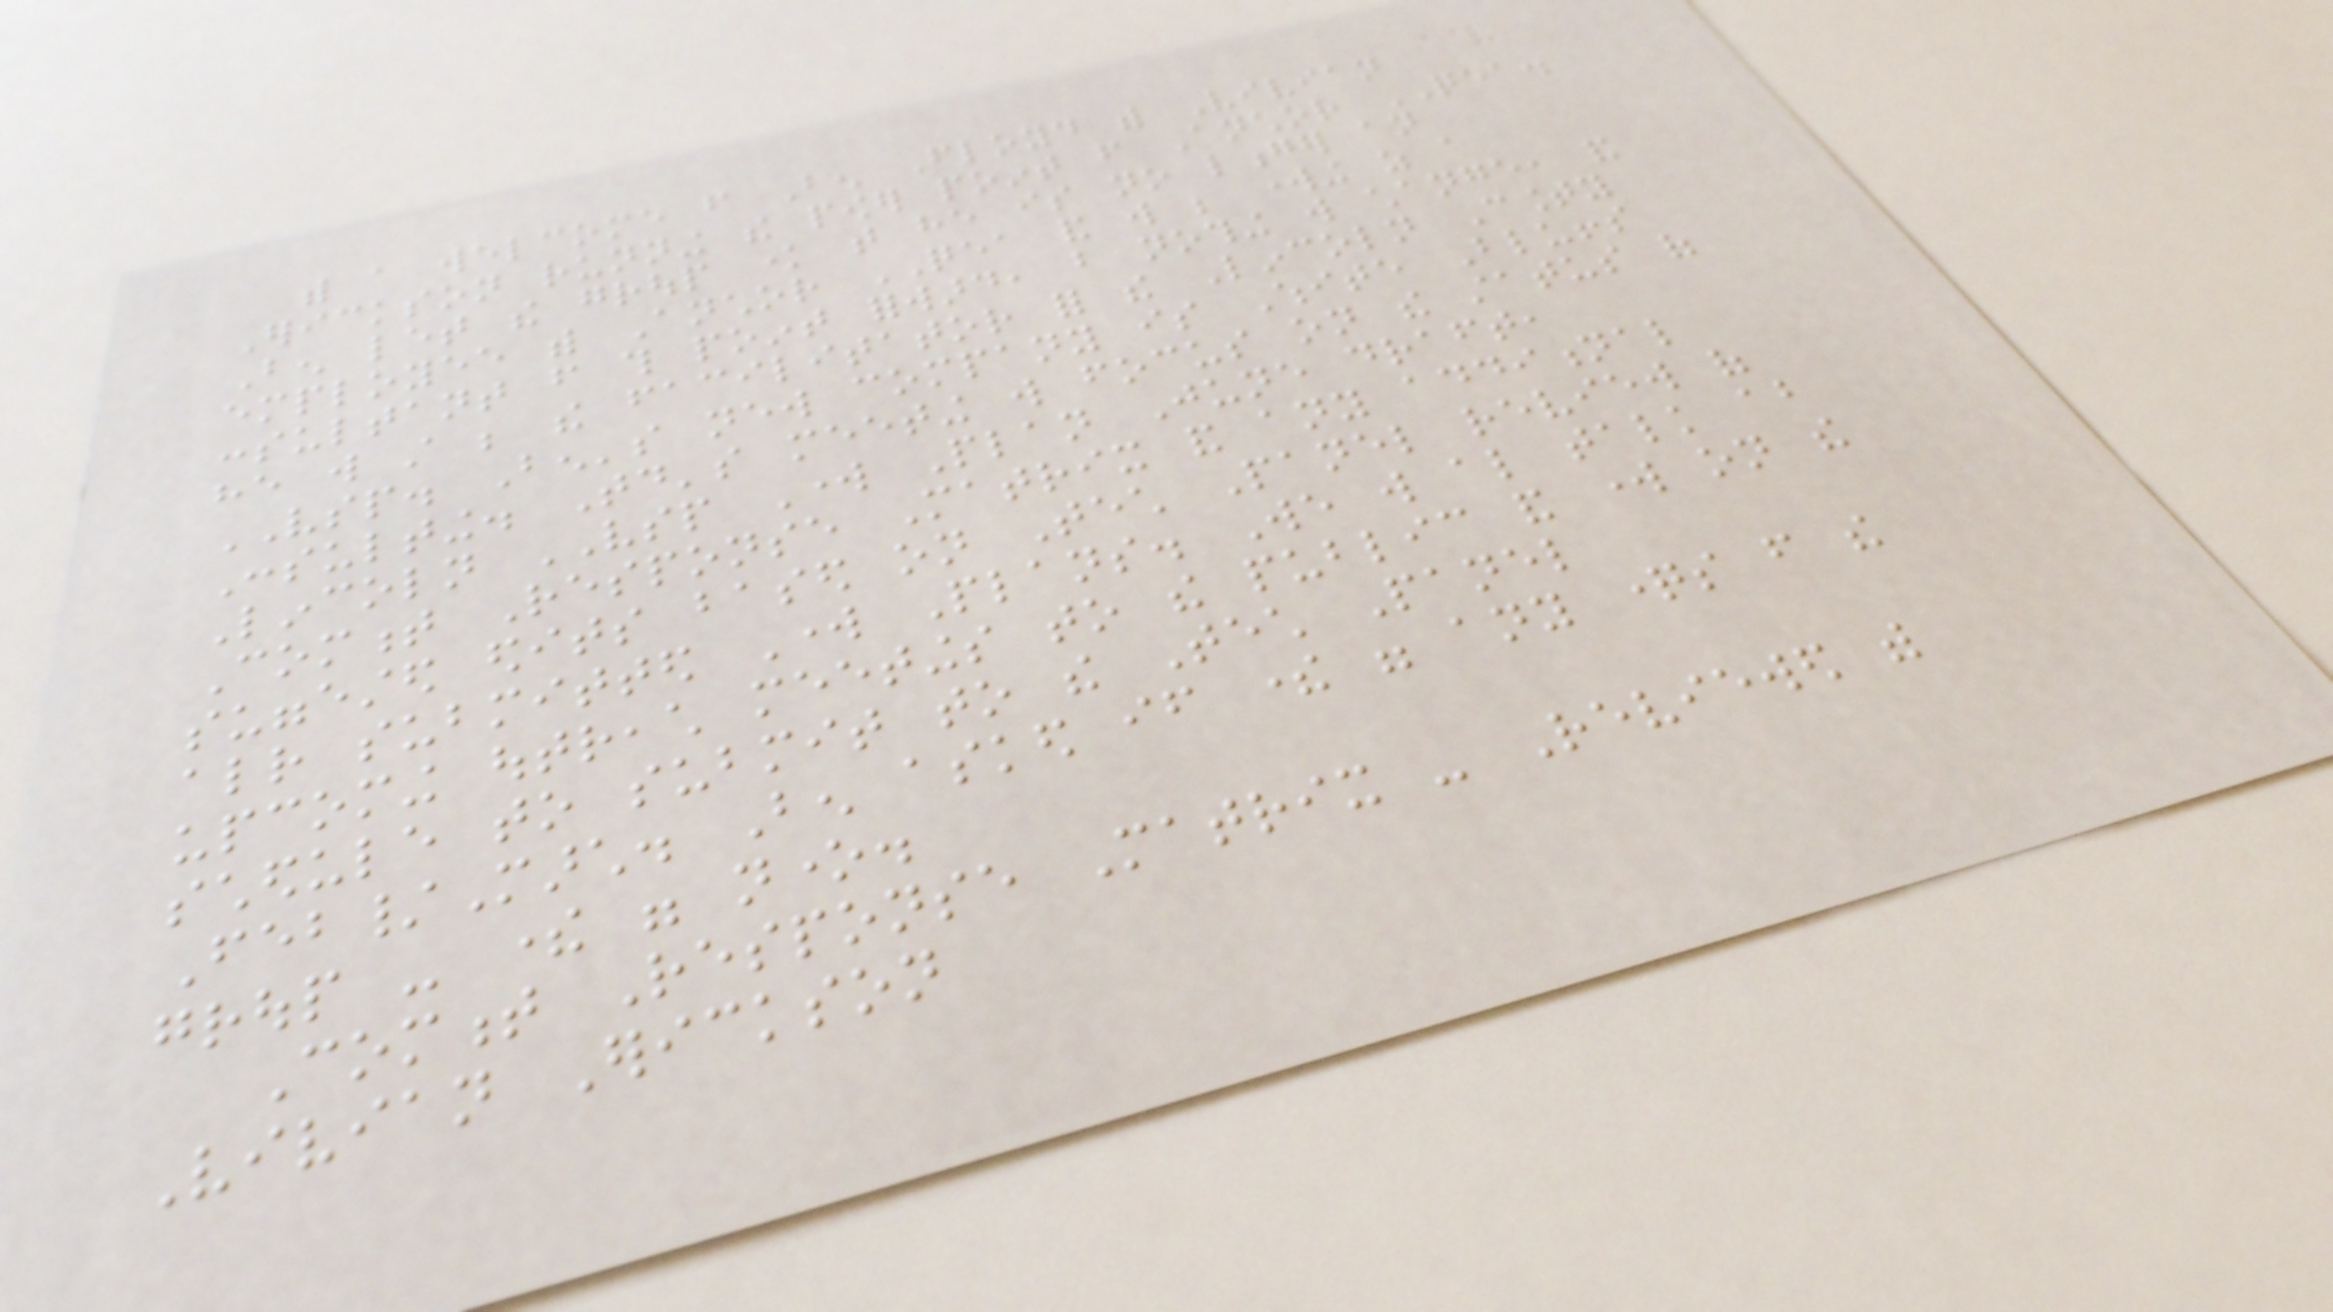with a welcome from Ben Floyd with Vivian
Erickson running the power point from Anchor QEA.
Ben let the group know that he is no longer an
employee with Anchor QEA and will be working as a
consultant from this point forward, but nothing will change, and
he will still be the facilitator for the Lincoln County
VSP. Ben's new company is White Bluffs
Consulting. Today's meeting will focus on the status of
Lincoln VSP Work Plan June draft,
Comment Response Matrix and any additional
suggested edits based on Tech Panel review of
already submitted Work Plans. We will also talk about
upcoming outreach meetings to the public and work on the
schedule to submit to the Tech Panel
Feb/March. Ben asked if there were any questions from the
group - there were none.
Comment Response Matrix - Reviewed with
Vivian Erickson
